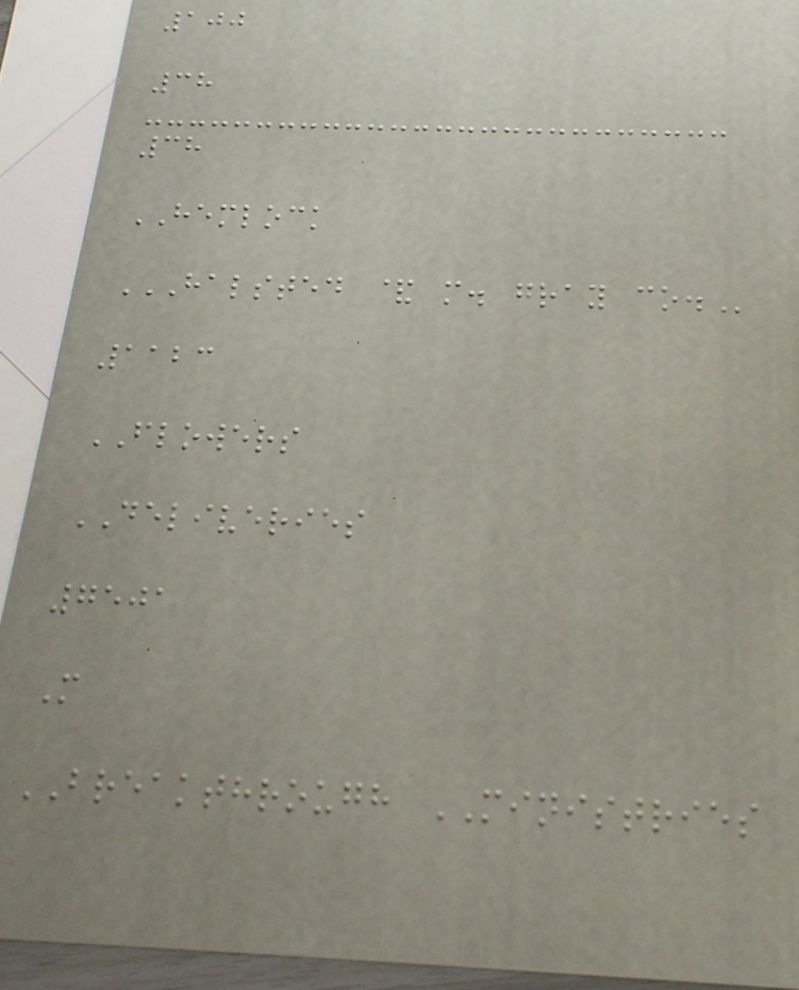100
38
38
HEMLOCK
HALSTED & M. GRAY CO.
1123
FLOWERS
DELIVERIES
7501
M
BREAKTHROUGH MINISTRIES
